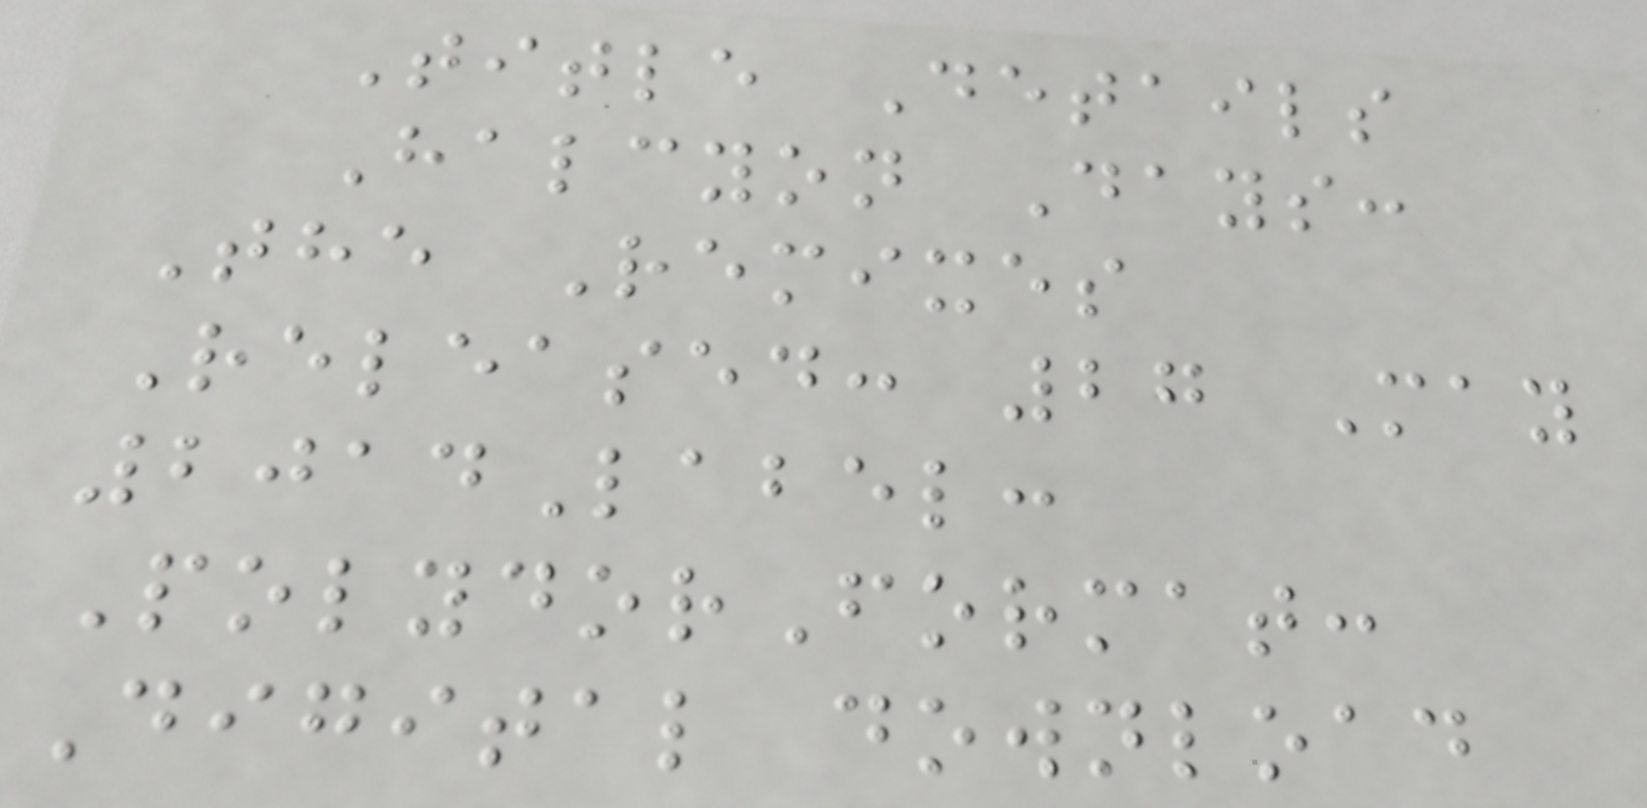Title Details
Halcyon Days:
The Remixes
Released: 27 May
2014Label:
PolydorFormat:
Digital download
